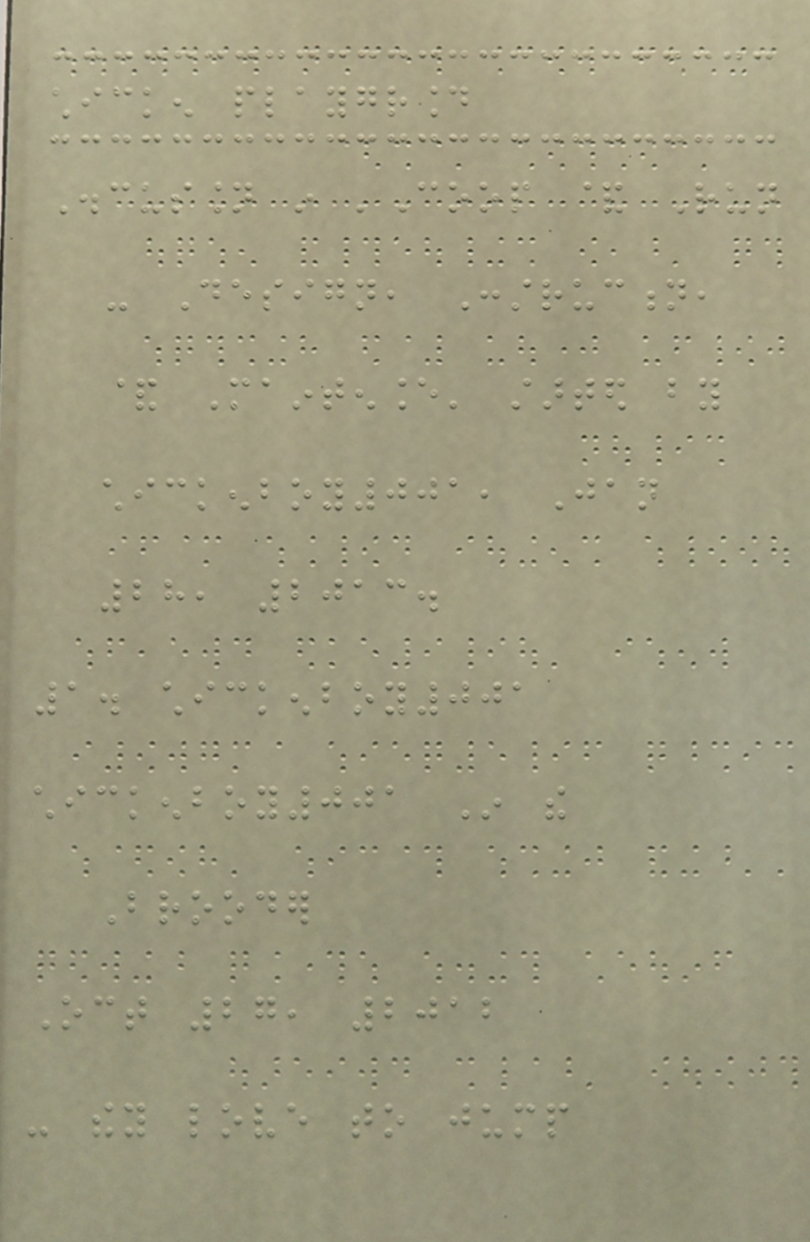chicken playground
Discussion in 'Coop & Run
- Design, Construction,
& Maintenance' started by
chickenboy001, Jan
28, 2013.
1. chickenboy001
chickenboy001 In the
Brooder
Oct 27, 2012
- they love to jump
